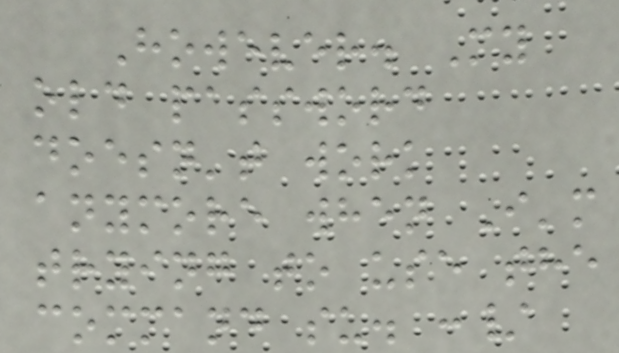However. My
old password
doesn't work
anymore when I'm
trying to use the
command su. :/
